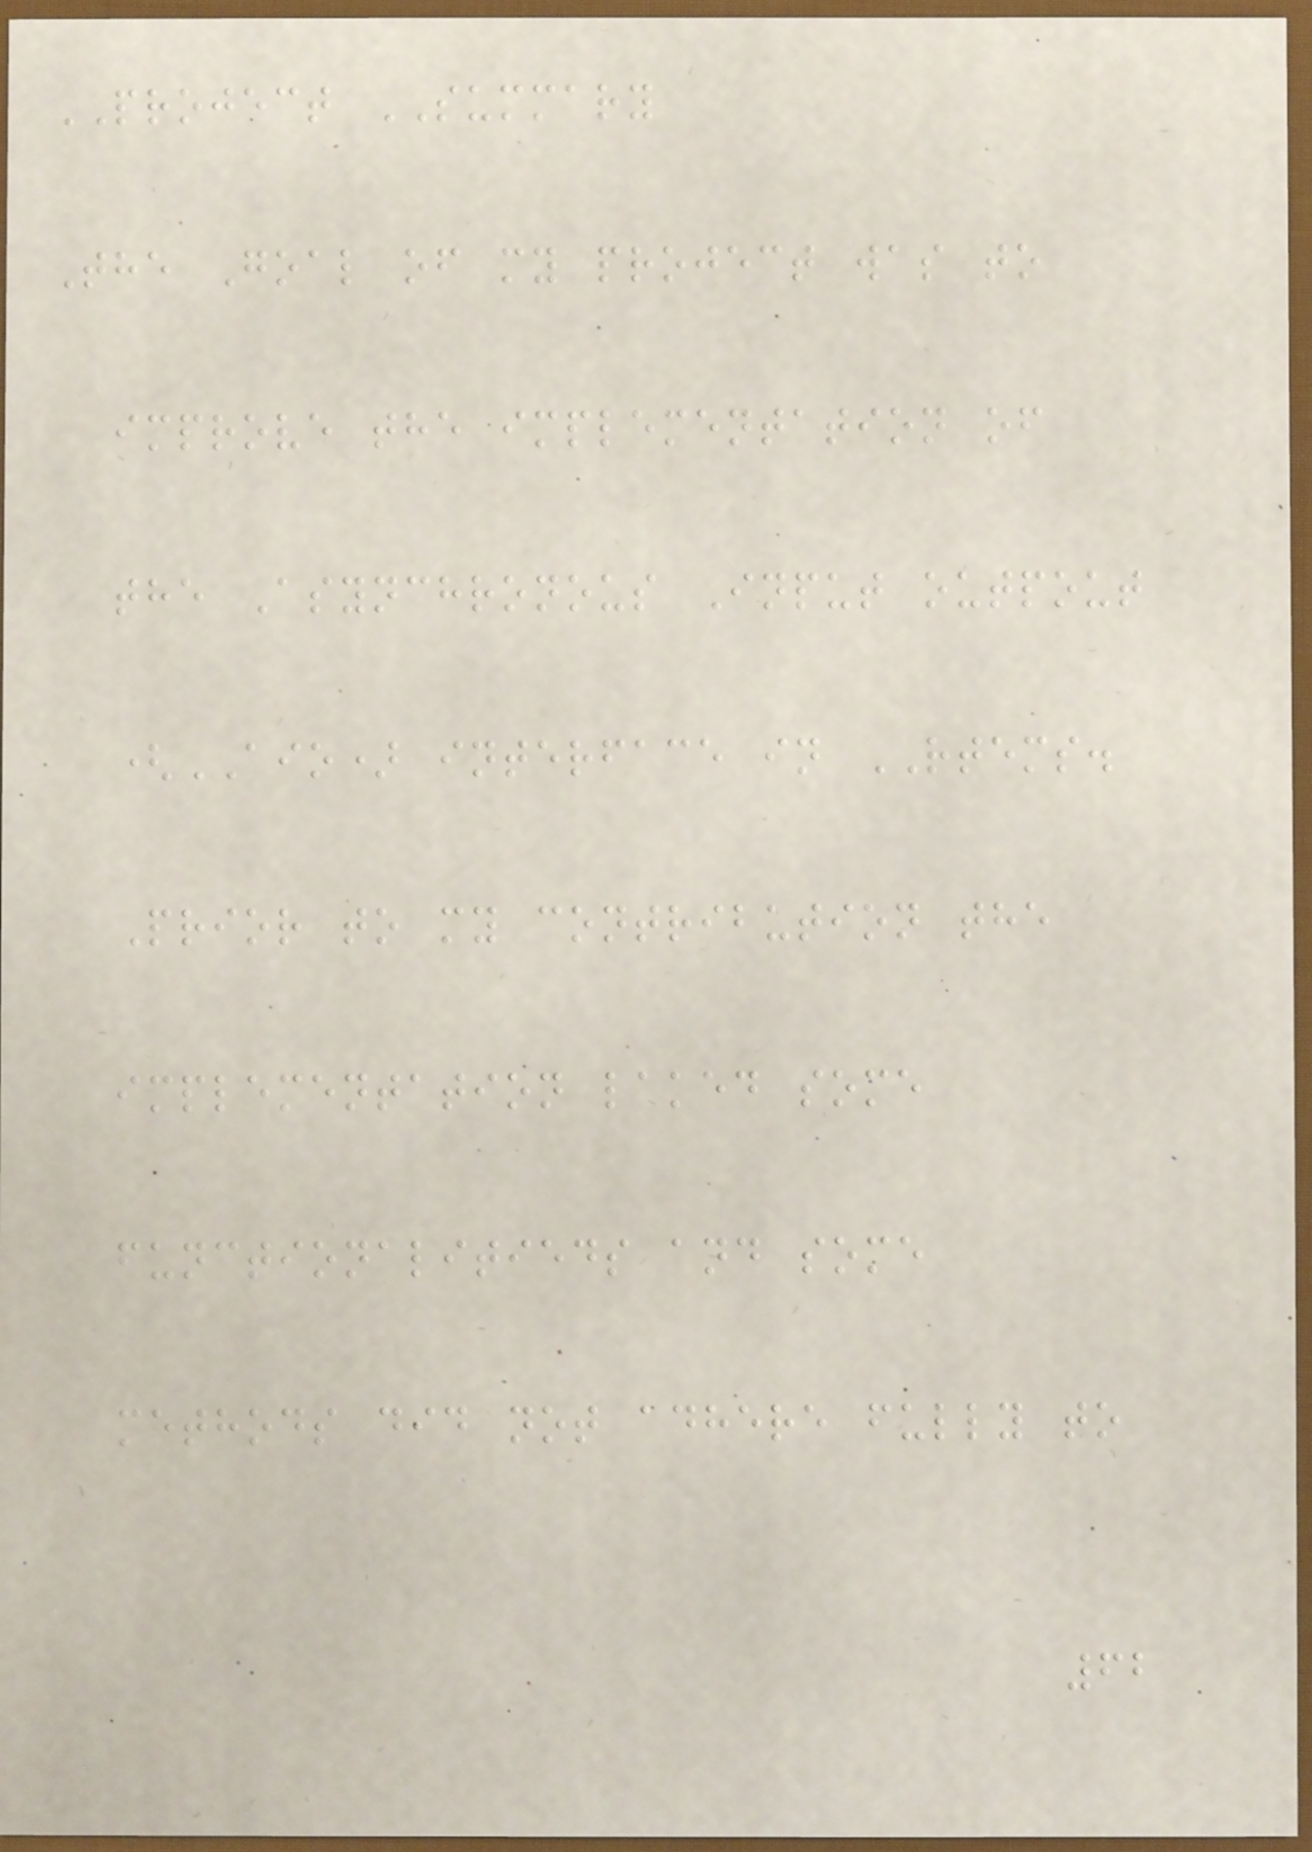PROJECT SUMMARY
The Goal of my project was to
improve the implementation of
the Asynchronous Input outpout
(AIO) interface in RTEMS.
Prior to my contribution the
implementation laked some
functionalitieds and some
methods did not adhere fully to
62
